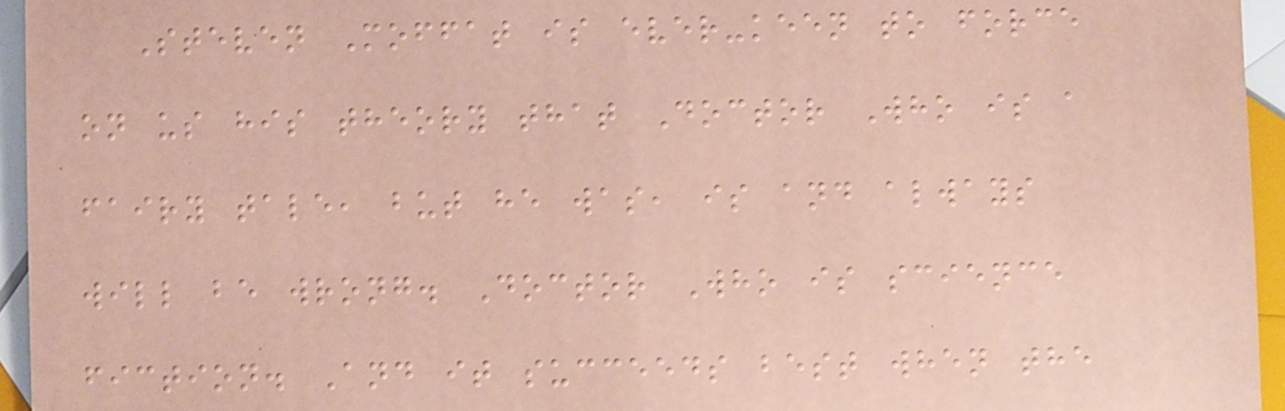Steven Moffat is ever-keen to force
on us his theory that Doctor Who is a
fairy tale, but he was, is and always
will be wrong. Doctor Who is science
fiction. And it succeeds best when the
